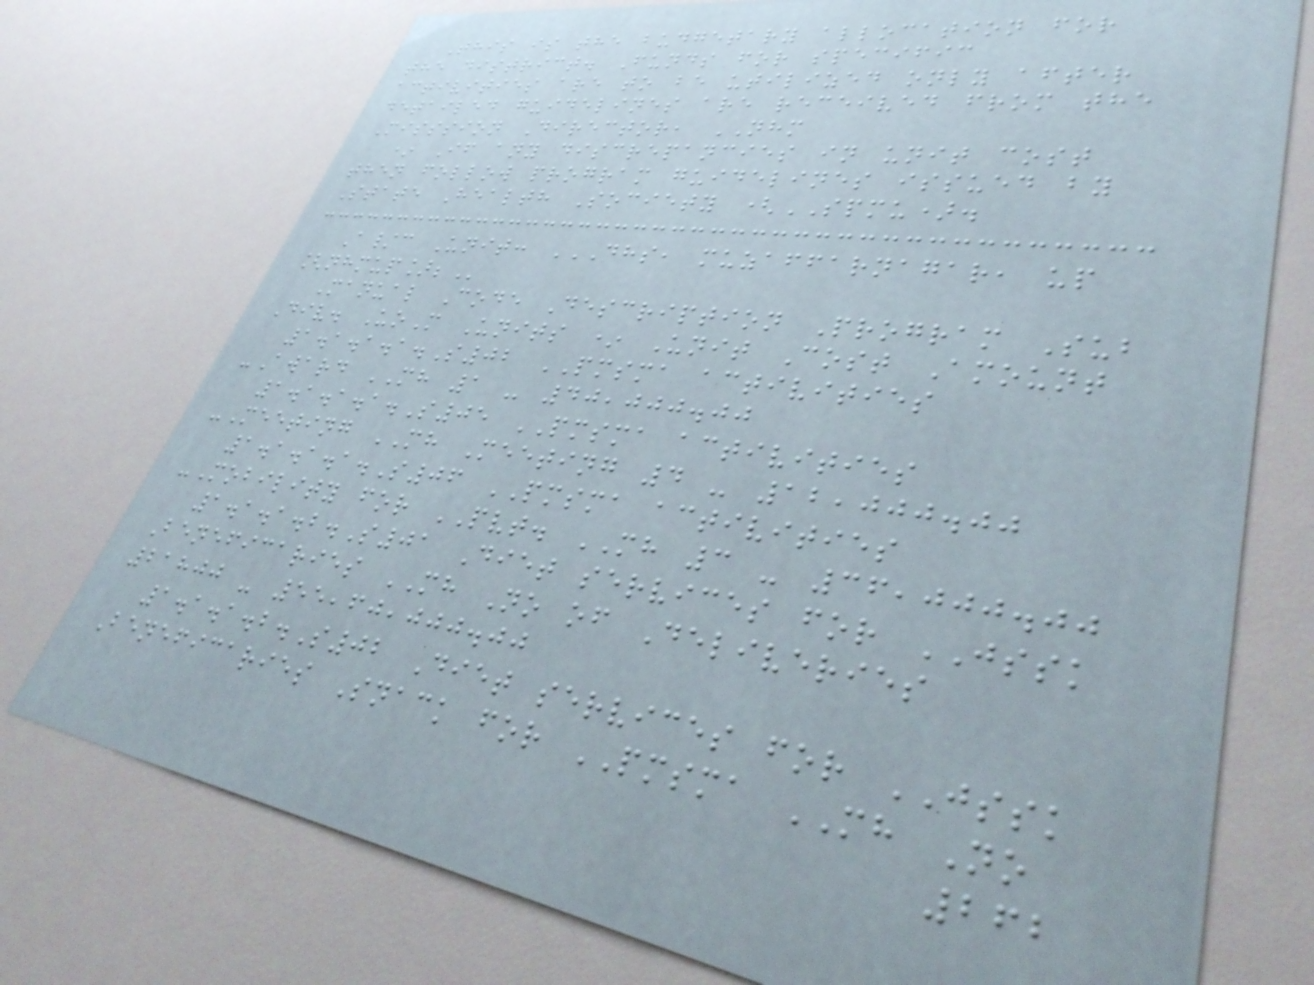This is the budgetary allocation for
the district. Funds for specific
activities are to be utilized only after
detailed guidelines are received from the
Misssion Director, NHM
* If any discrepancies in unit cost
then follow program guidelines issued by
State Health Society (SPMU).
A/c Unit: DHS, MUZAFFARNAGAR, UP
[NHMUP];
Manual Code Description Program Sub
Div. UoM Units * Unit Cost Amount
1.1.1.1.S02 PMSMA activities
-Award MH 1 - 40,000.00
1.1.1.1.S05 PMSMA activities
-Meeting MH Meeting 4 - 12,000.00
1.1.1.1.S06 PMSMA activities
-Mobility for PVT. MH 3 - 36,000.00
1.1.1.2.S01 Diet services for JSSK
Beneficaries MH No of Deliveries
21800 - 55,60,000.00
1.1.1.2.S02 Diet services for JSSK
Beneficaries Snack for PMSMA MH No
262
